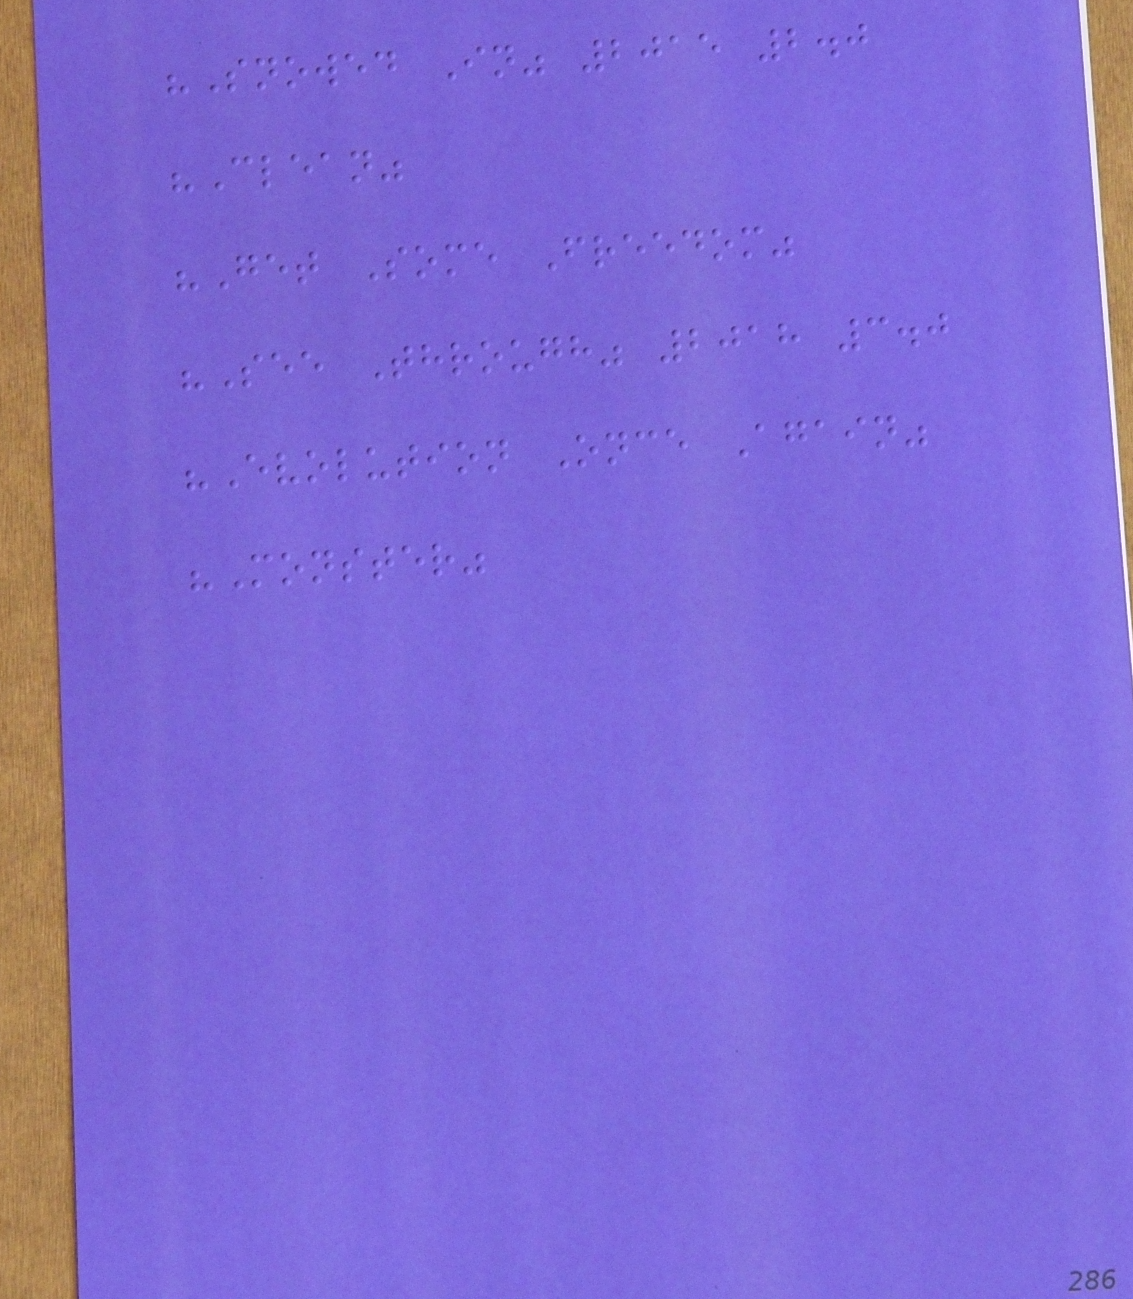"Snowed In" 2015 2.0
"Clean"
"Get Some Freedom"
"See Through" 2018 3.0
"Evolution Once Again"
"Monster"
